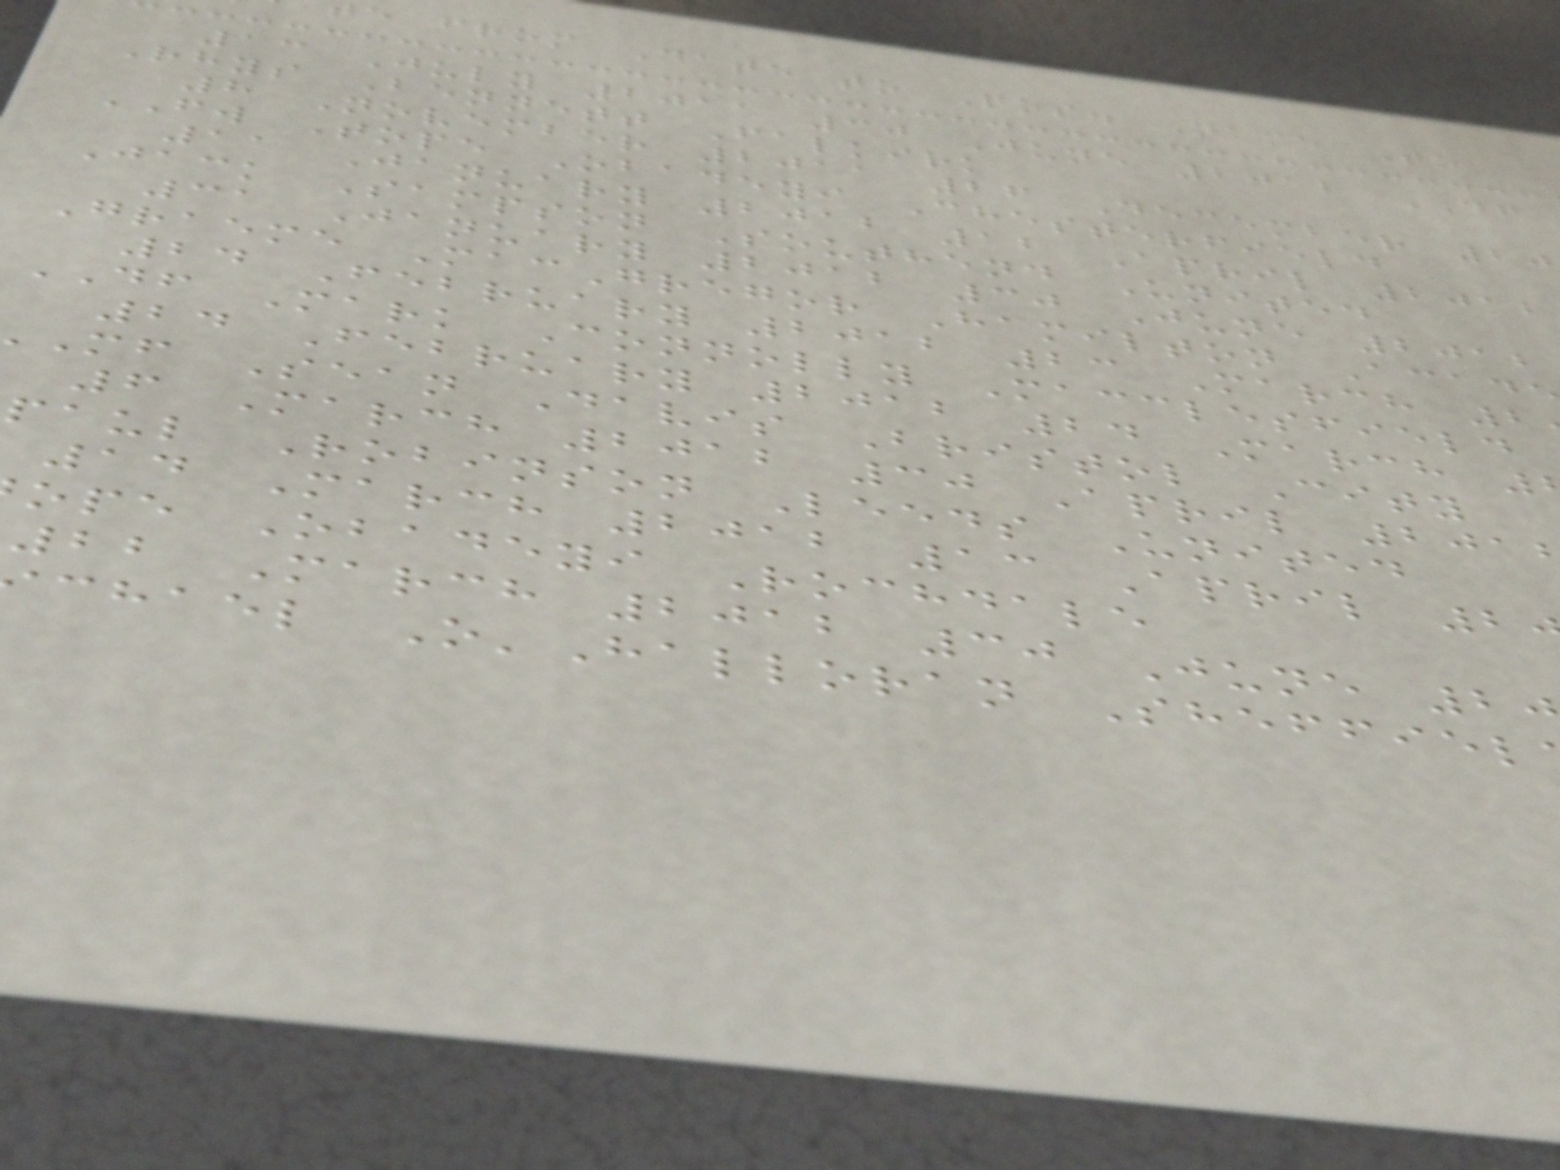e from Date to Pos. Name To
13 July 2011 30 June 2012 DF
Rhys Bennett Falkirk
8 November 2011 26 December 20
FW Tope Obadeyi Chesterfield
11 January 2012 12 April 2012
Jack Sampson Southend United
31 January 2012 30 June 2012
Graeme MacGregor Hamilton Acad
24 February 2012 23 March 2
DF Mark Connolly Macclesfield
24 February 2012 24 March
mf Sean Davis Bristol City
6 March 2012 30 April 201
paul Robinson Leeds United
14 March 2012 13 April 2
ope Obadeyi Rochdale
22 March 2012 30 June 2
chael O'Halloran Sheffiel
